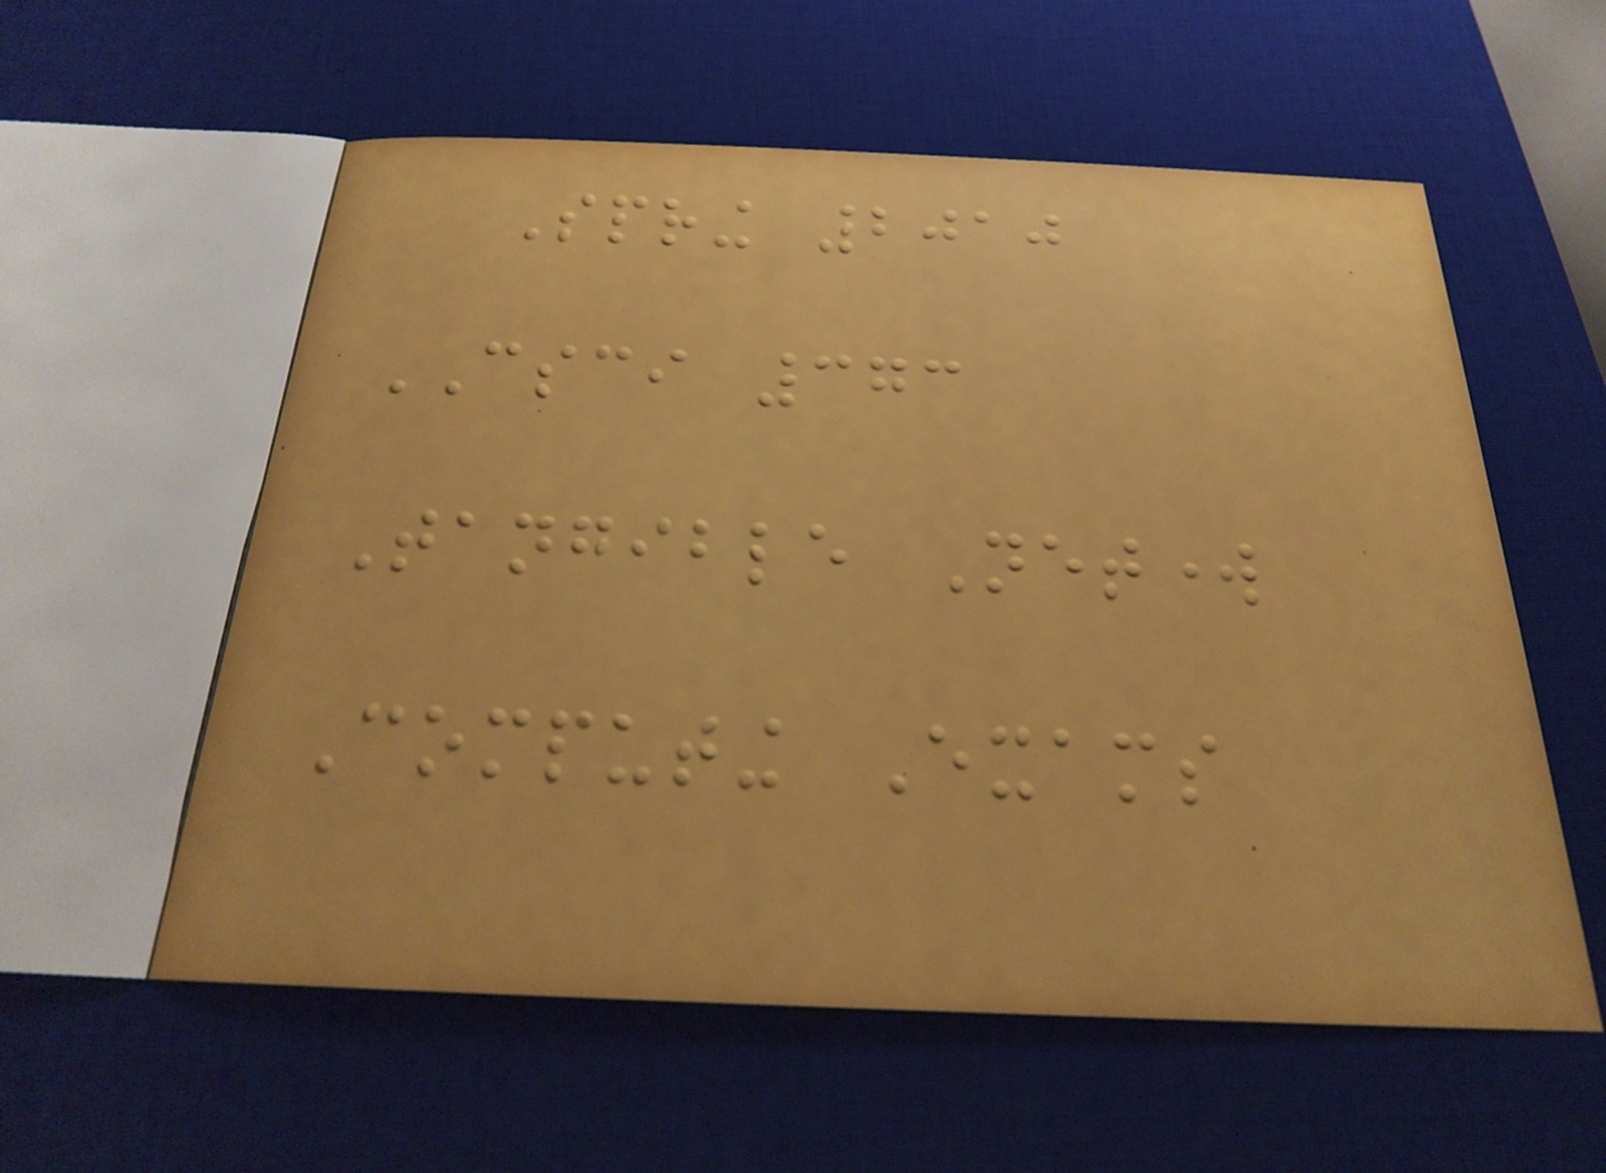Spring 2010
CSCI 373
Tangible Network
Computing Exams
